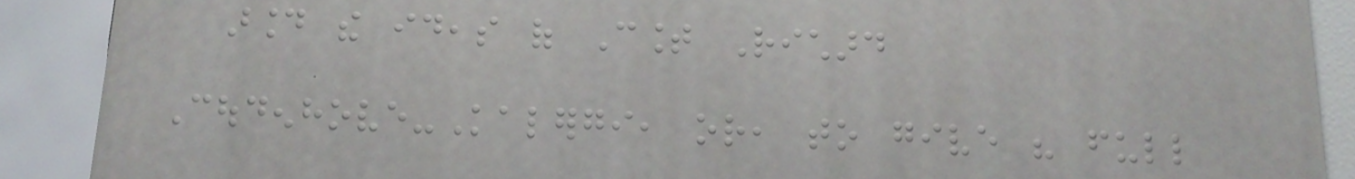around the ideas of Count Richard
Coudenhove-Kalergi, or, to give his full
